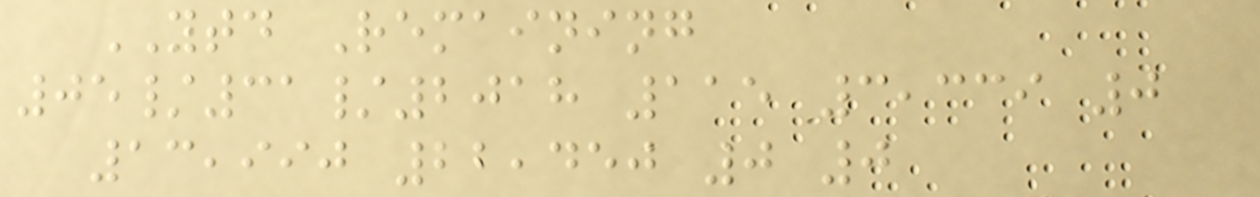YTD Remaining
05/31/2018 115 3,339 0
13,990 22,450 0 0
